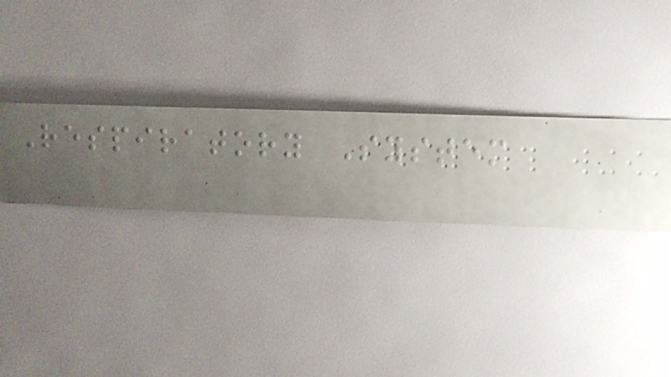Respiratory System
